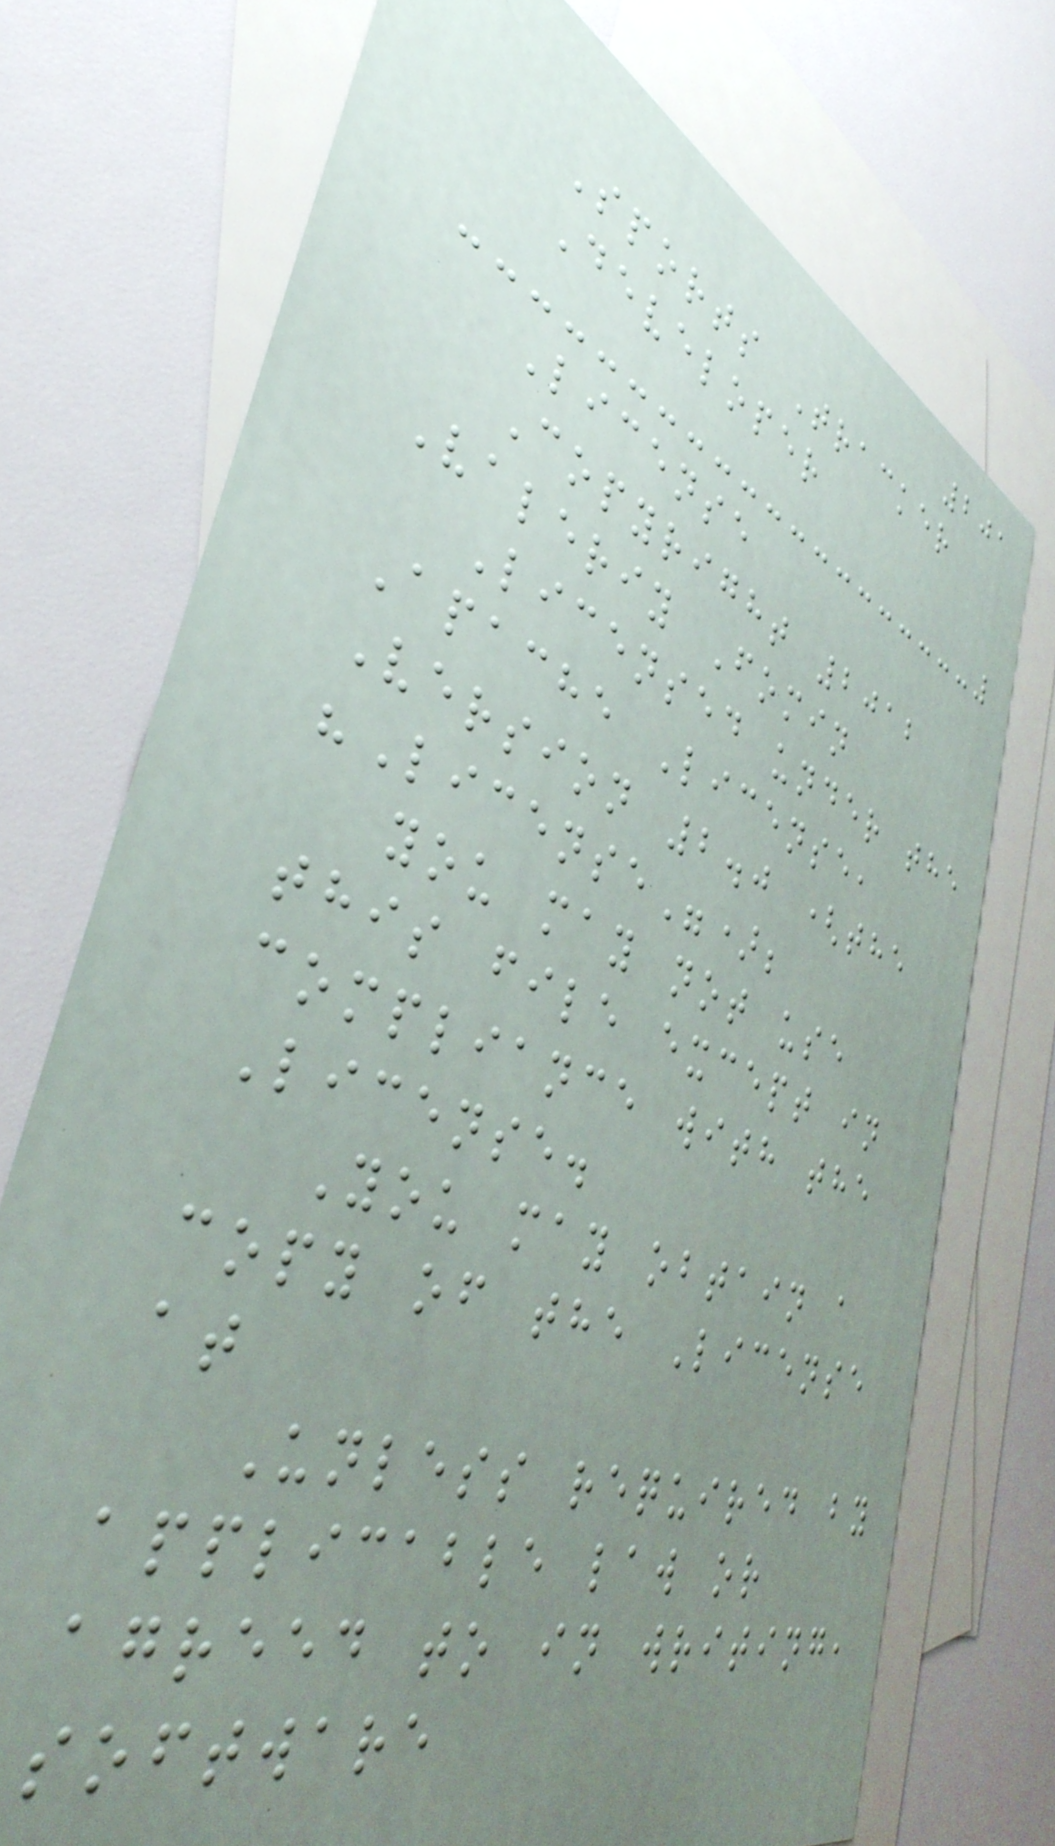201
Sports Tracker
Developer
License
Copyright 2012
Valeriy Fomin
Licensed under the
Apache License,
Version 2.0 (the
"License");
you may not use
this file except in
compliance with the
License.
You may obtain a
copy of the License
at
Unless required by
applicable law or
agreed to in writing,
software
